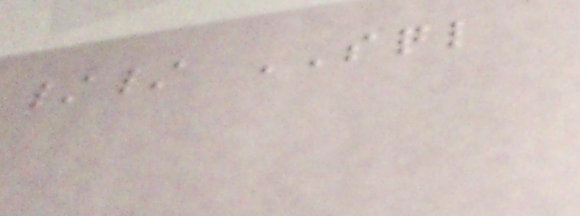// SQL
